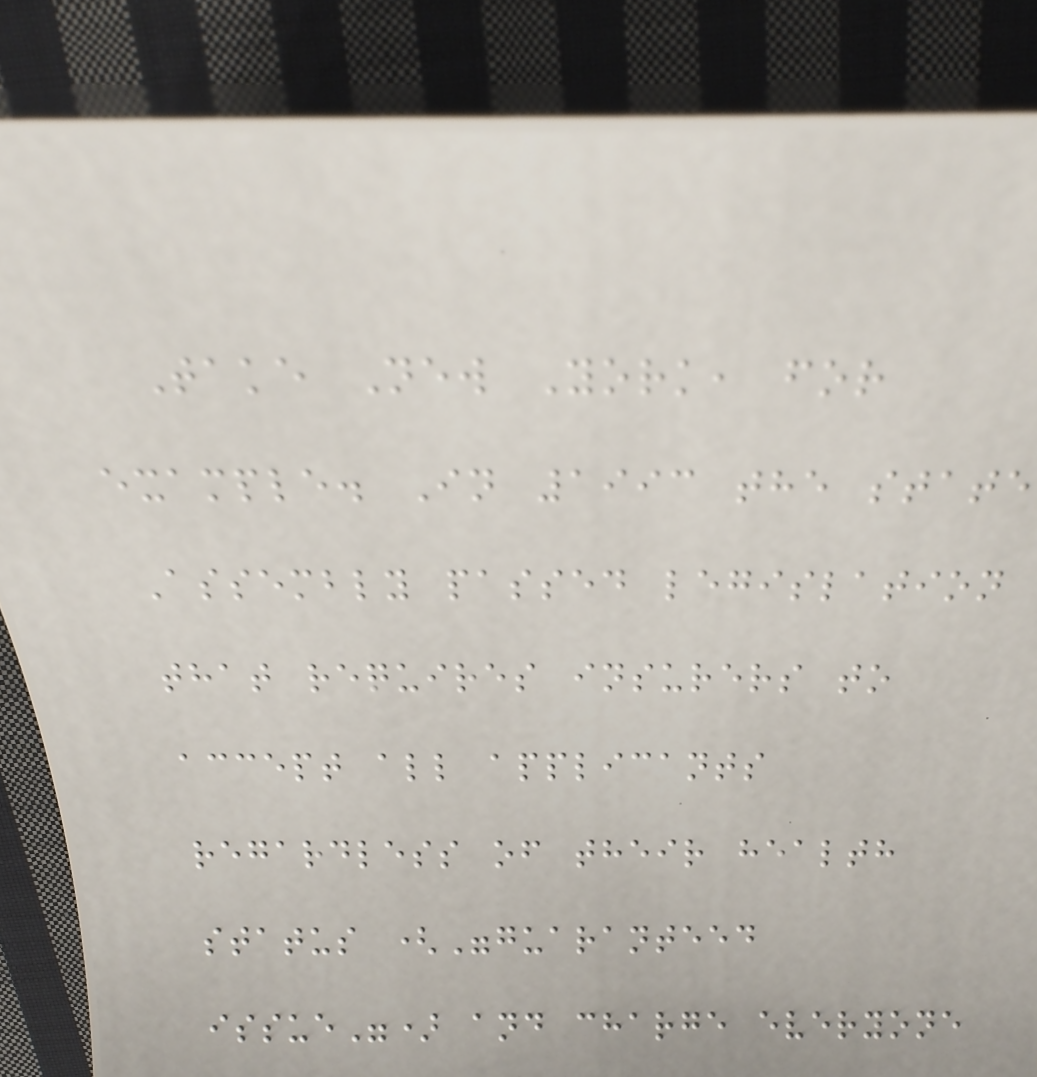Take New York, for
example. In 1993 the state
Assembly passed legislation
that requires insurers to
accept all applicants
regardless of their health
status ("guaranteed
issue") and charge everyone
